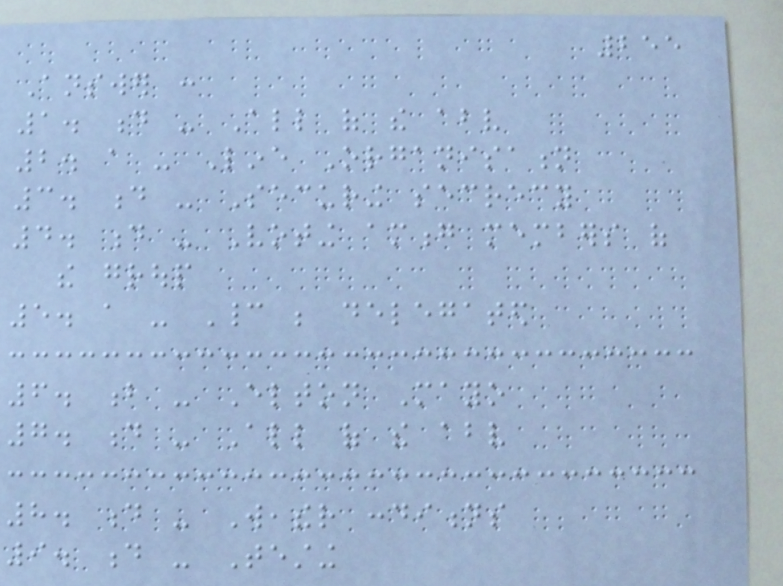255
Answer :
1. d - All of the above
2. a - Line Organisation
3. d - Securing secrecy
4. d - Voting among members of
the group
5. a - Cannot be delegated
6. b - Elton Mayo
7. d - All of the above
8. d - Weather conditions
9. d - Testing
